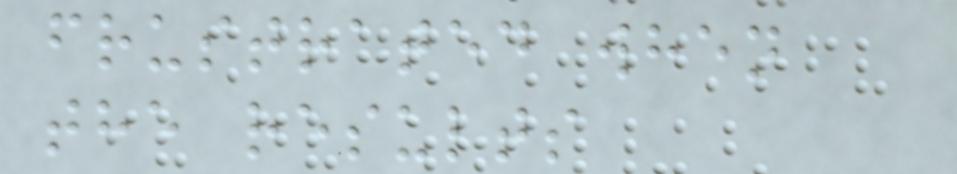frustrated when
the results
